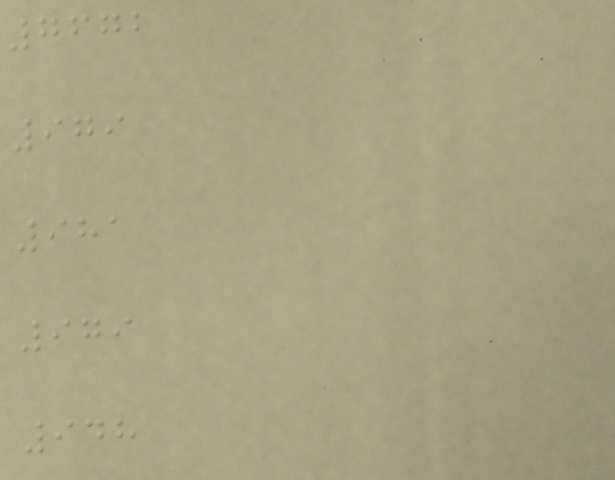7672
979
981
979
948
